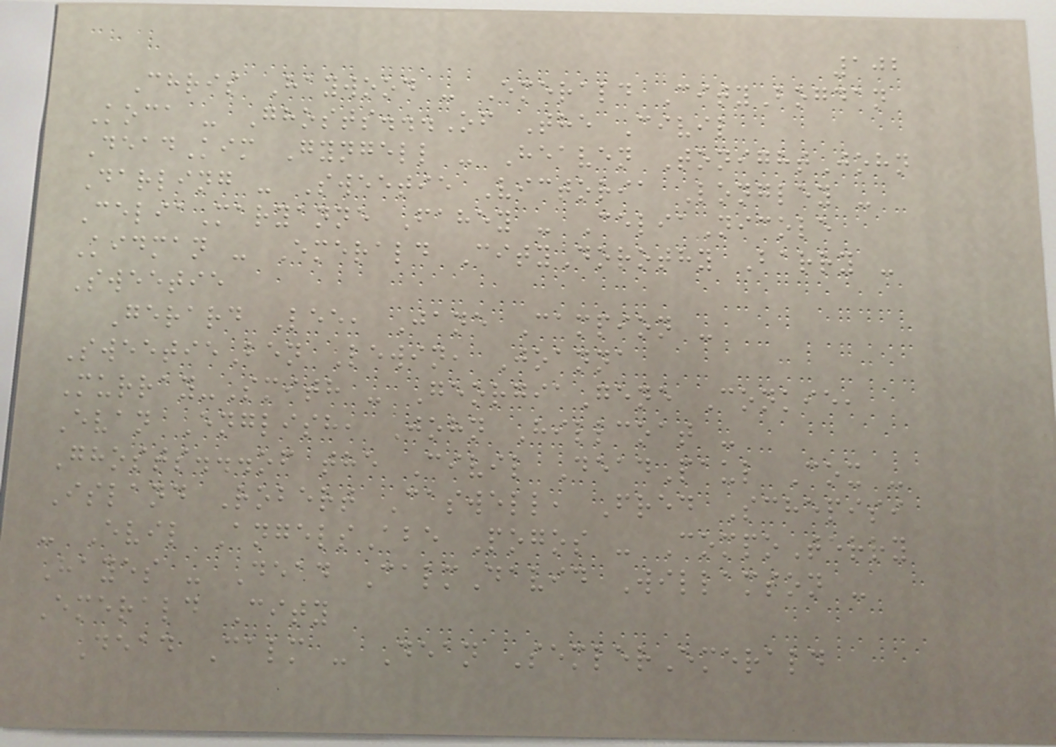102
Chris Haywood - Emerald CityBogdan
Koca - Ghosts...Of The Civil
DeadKim Gyngell - Heaven TonightJohn
Darling - Sweetie Victoria Longley -
CeliaMaryanne Fahey - CeliaNicole
Kidman - Emerald CityDorothy Barry -
Sweetie
Gerard Lee, Jane Campion -
SweetieBen Lewin, Joanna
Murray-Smith - GeorgiaGene Conkie,
Evan English, John Hillcoat -
Ghosts...of the Civil DeadPaul Cox -
Island Robert Caswell, Fred Schepisi
- Evil AngelsAbe Pogos - CompoTerry
Hayes - Dead CalmDavid Willamson -
Emerald City
Dead Calm - Dean SemlerEmerald
